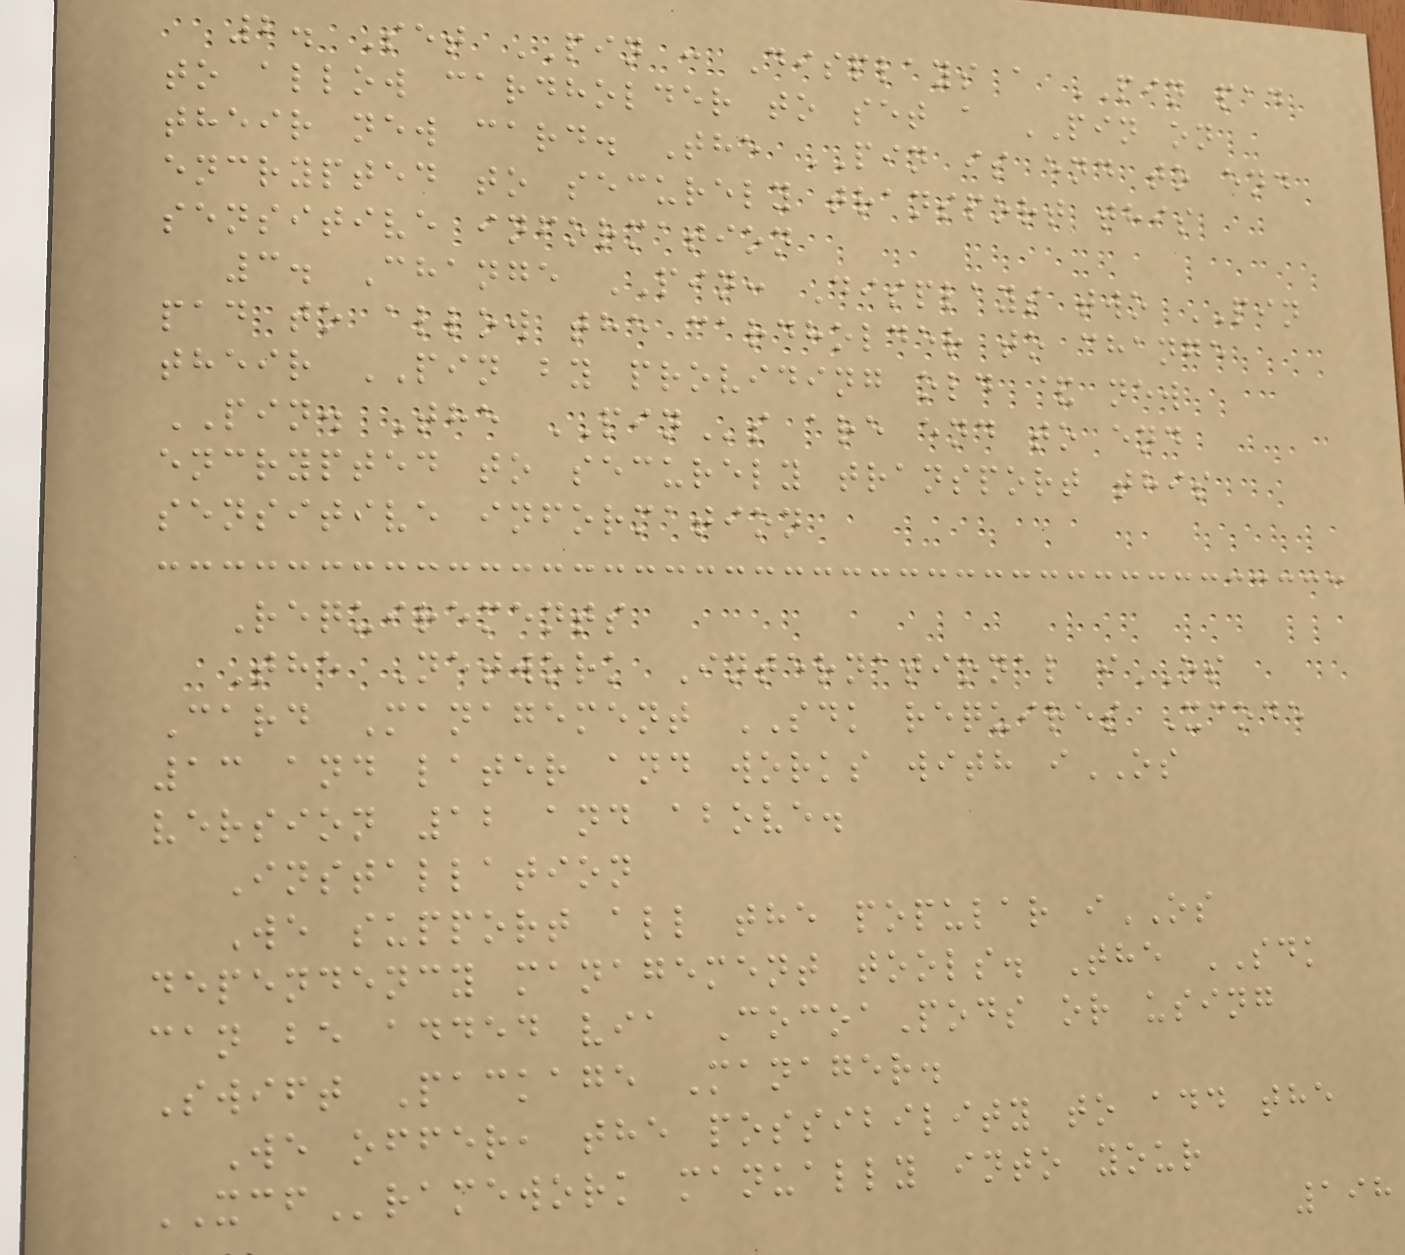2. Set PIN : Displays a PIN pad
to allow cardholder to set a PIN on
their new card. The PIN is end to end
encrypted to securely transport this
sensitive information
3. Change PIN: Displays two PIN
pad to allow the cardholder to change
their PIN by providing old & new
PIN. The PINs are end to end
encrypted to securely transport this
sensitive information
Requirements
The Network International iOS
Card Management SDK requires Xcode
13 and later and works with iOS
version 12 and above.
Installation
We support all the popular iOS
dependency management tools. The SDK
can be added via CocoaPods or using
Swift Package Manager.
We offer, the possibility to add the
XCFramework manually into your
198
